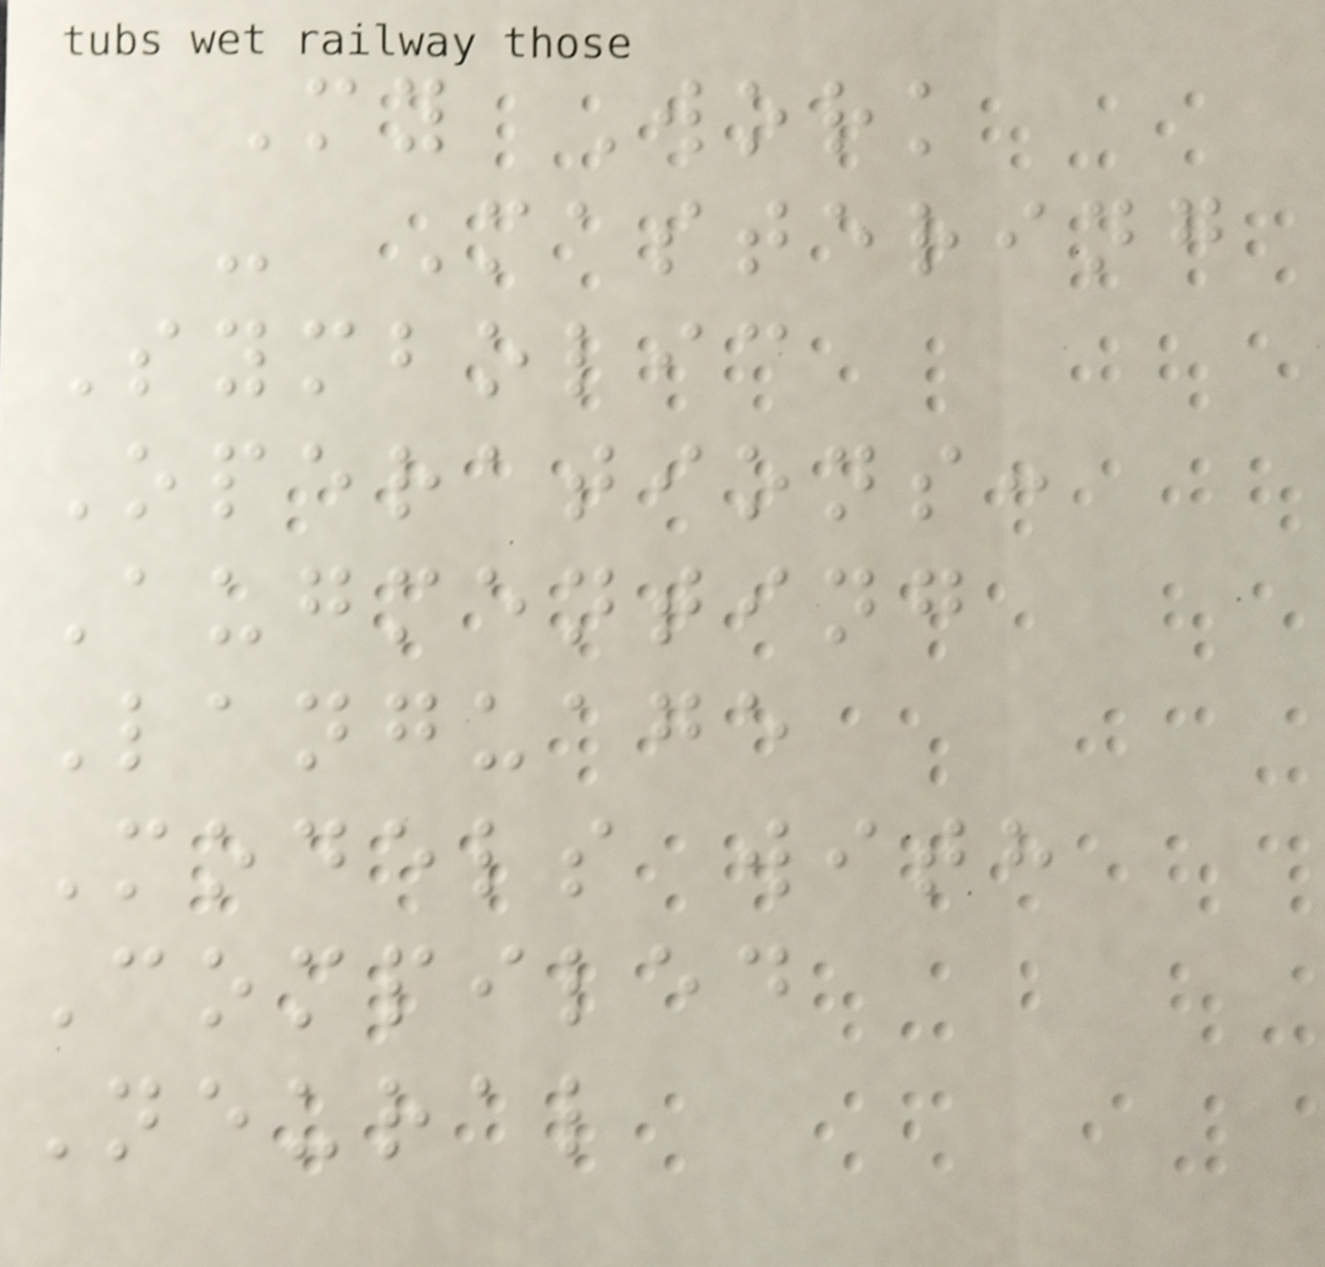My Work
- Mastering
Symbolic
Operations:
Augmenting
Language
Models with
Compiled
Neural
